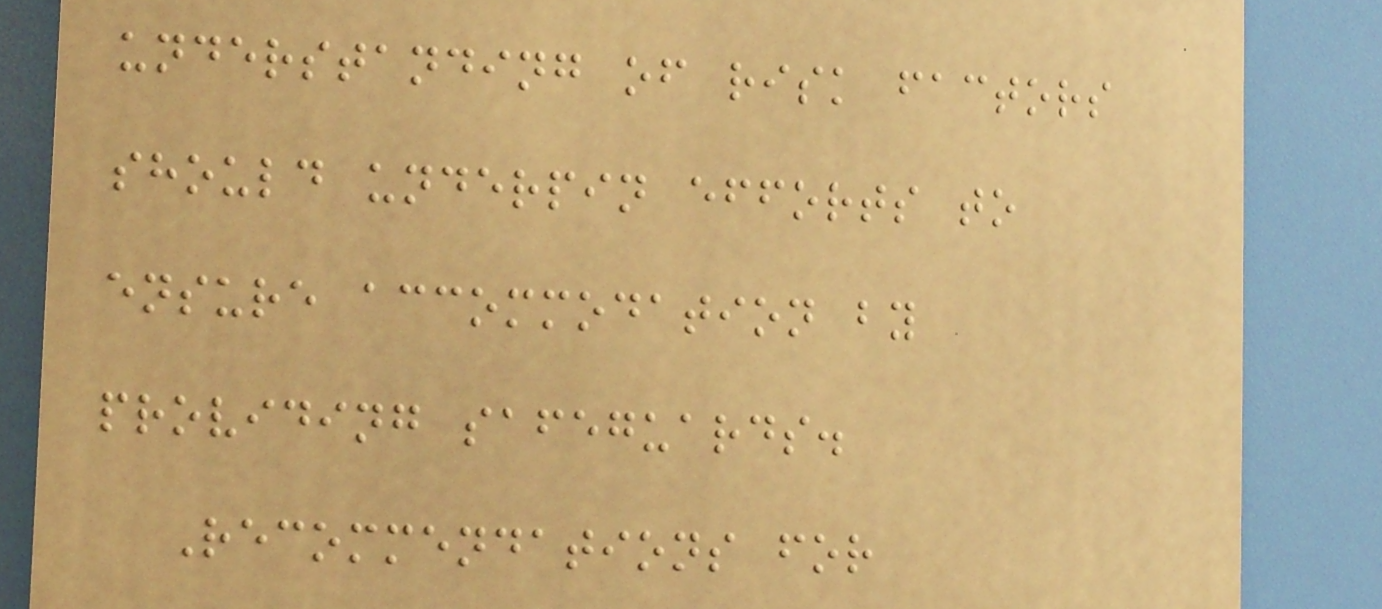understanding of risk factors
should underpin efforts to
ensure accommodation by
providing safeguards.
Recommendations for
